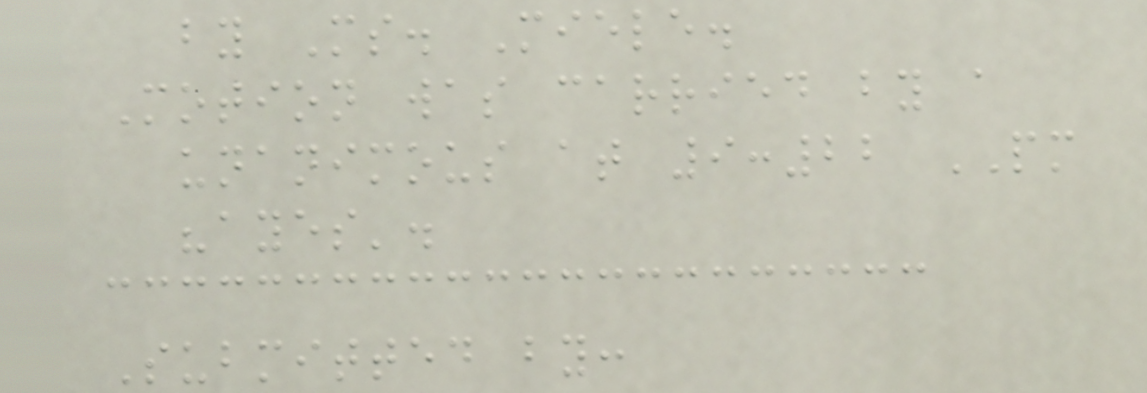by Ms. Miele.
Motion was carried by a
unanimous at 9:22 PM
"ayes'.
Submitted by:
